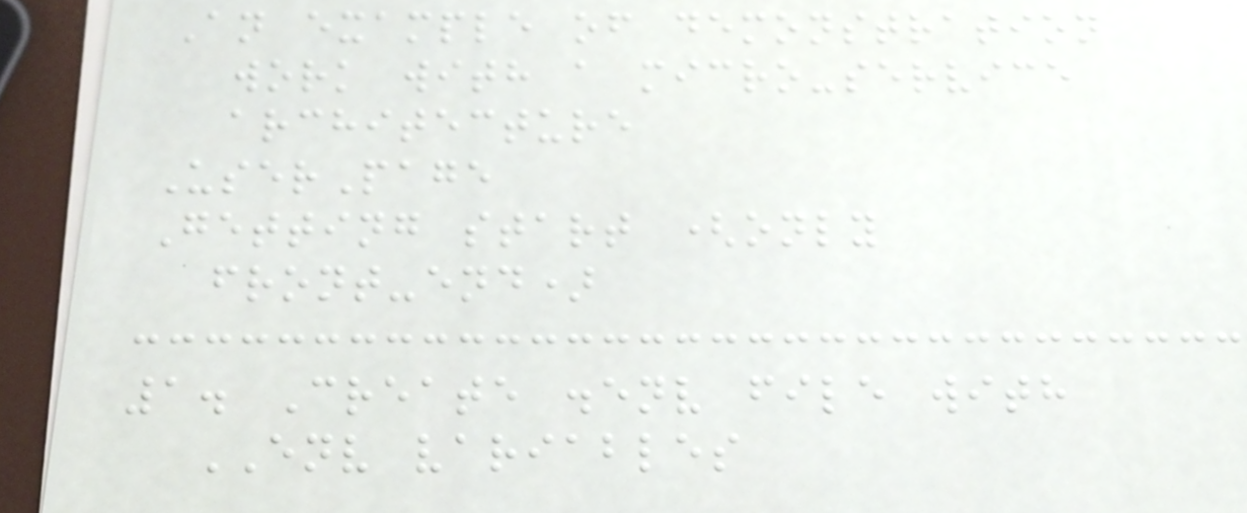An example of demonstration
work with a micro-service
architecture
UserPage
Getting start (only
front-end)
1. Create .env file with
ENV variables
